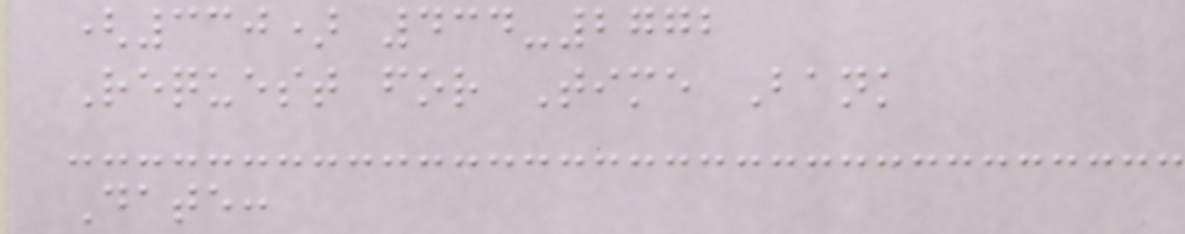(330) 434-2772
Request for Time Bank
Date:
